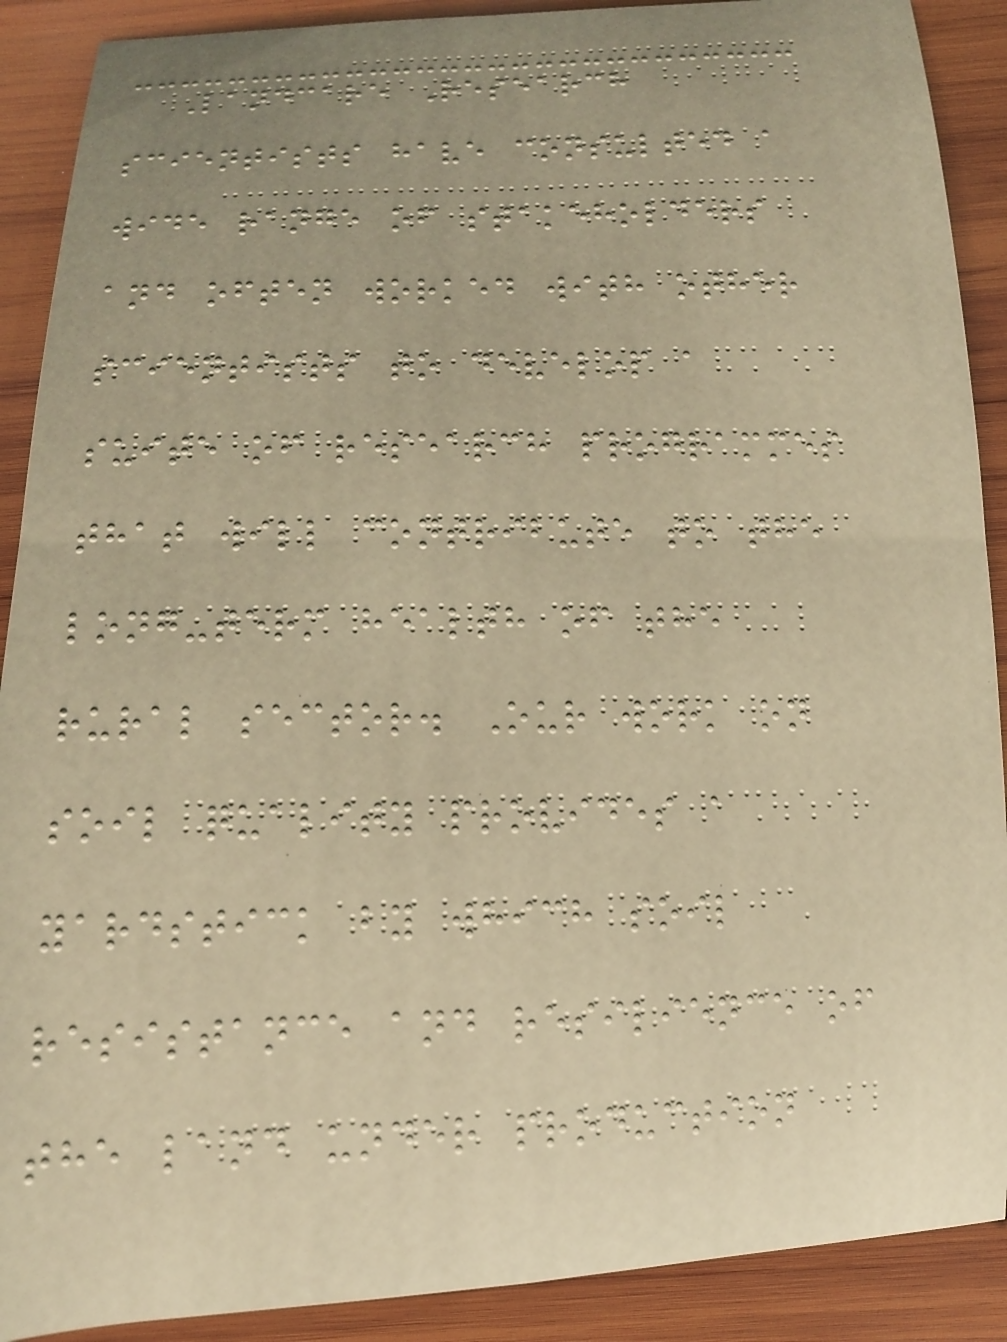Landcare Research
scientists have consulted a
wide range of stakeholders
and often worked with other
scientists to develop a
suite of research programmes
that will contribute to the
long-term health of the
rural sector. Our work on
soil quality provides a
yardstick by which soil
resistance and resilience of
the land under production
